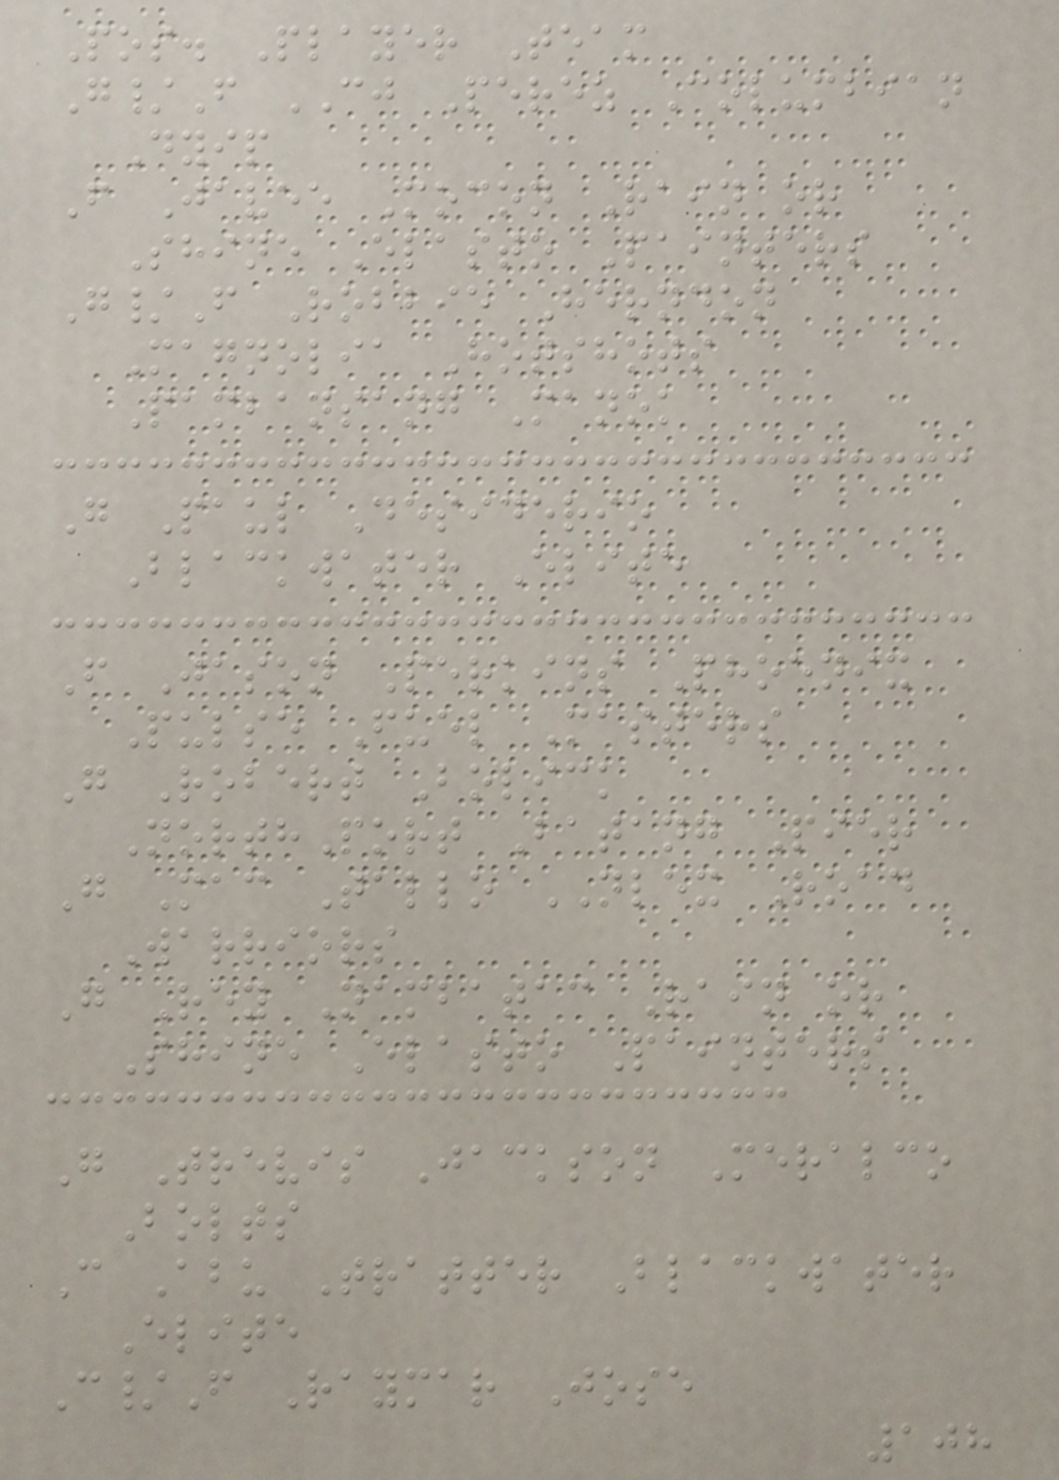Pos. Player Team
G/F CJ Perez Columbian
Dyip
F Javee Mocon Rain or
Shine Elasto Painters
G/F Robbie Herndon
Magnolia Hotshots
Pambansang Manok
G Paul Desiderio
Blackwater Elite
F Jason Perkins Phoenix
Pulse Fuel Masters
G Robert Bolick
NorthPort Batang Pier
G Mac Tallo NLEX Road
Warriors
G Rey Nambatac Rain or
Shine Elasto Painters
G Trevis Jackson Meralco
Bolts
C Abu Tratter Blackwater
Elite
C/F Raymar Jose
108
